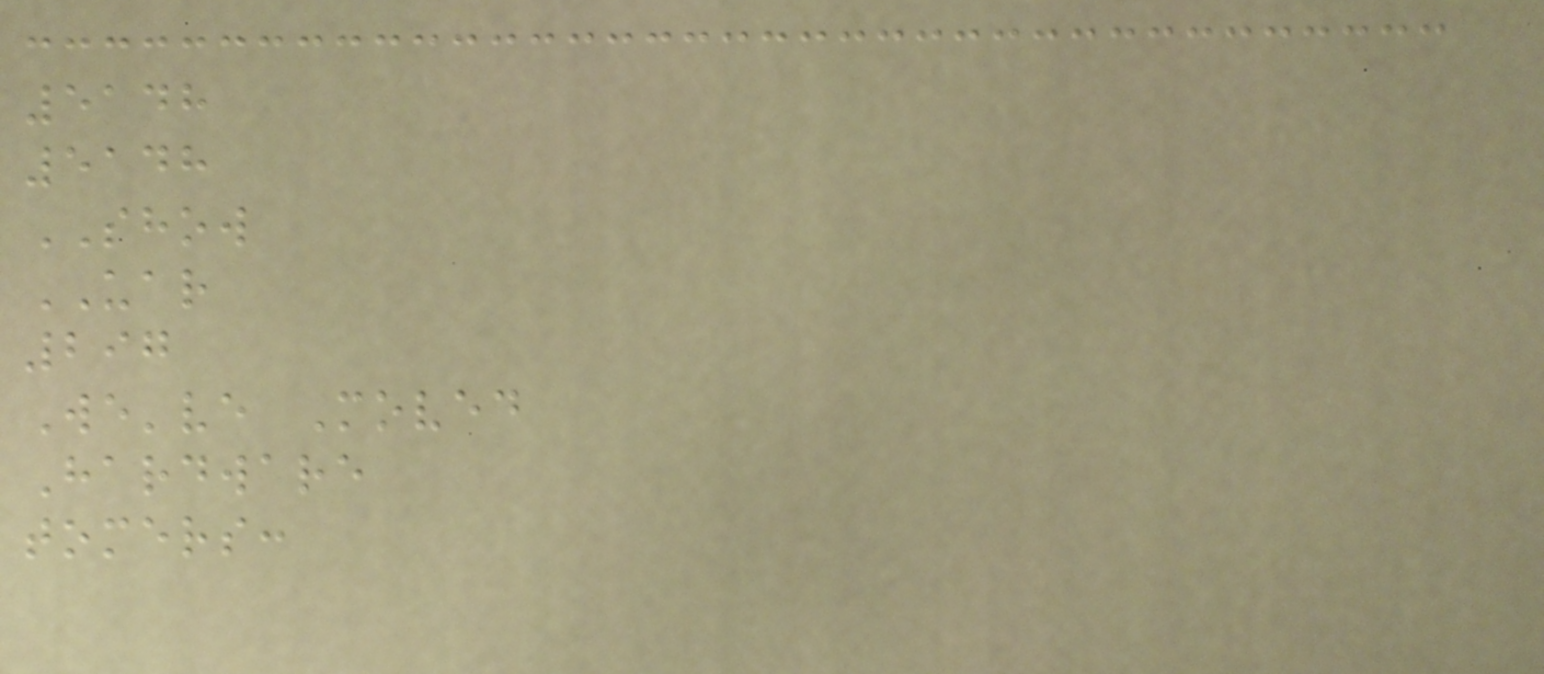5148
5148
SHOW
UAR
297
We've Moved
Hardware
tomers:
